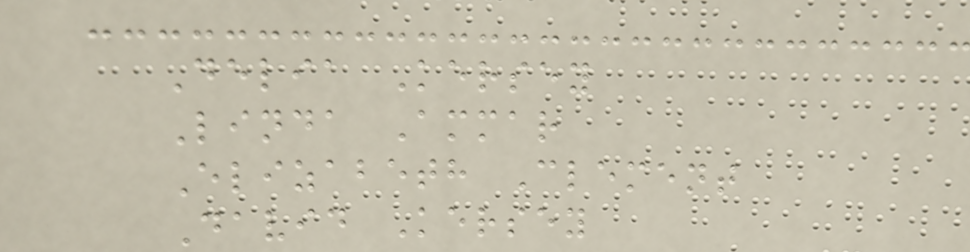Delia Kersey
Linda Ammar
Elizabeth Clement
David Kersey
